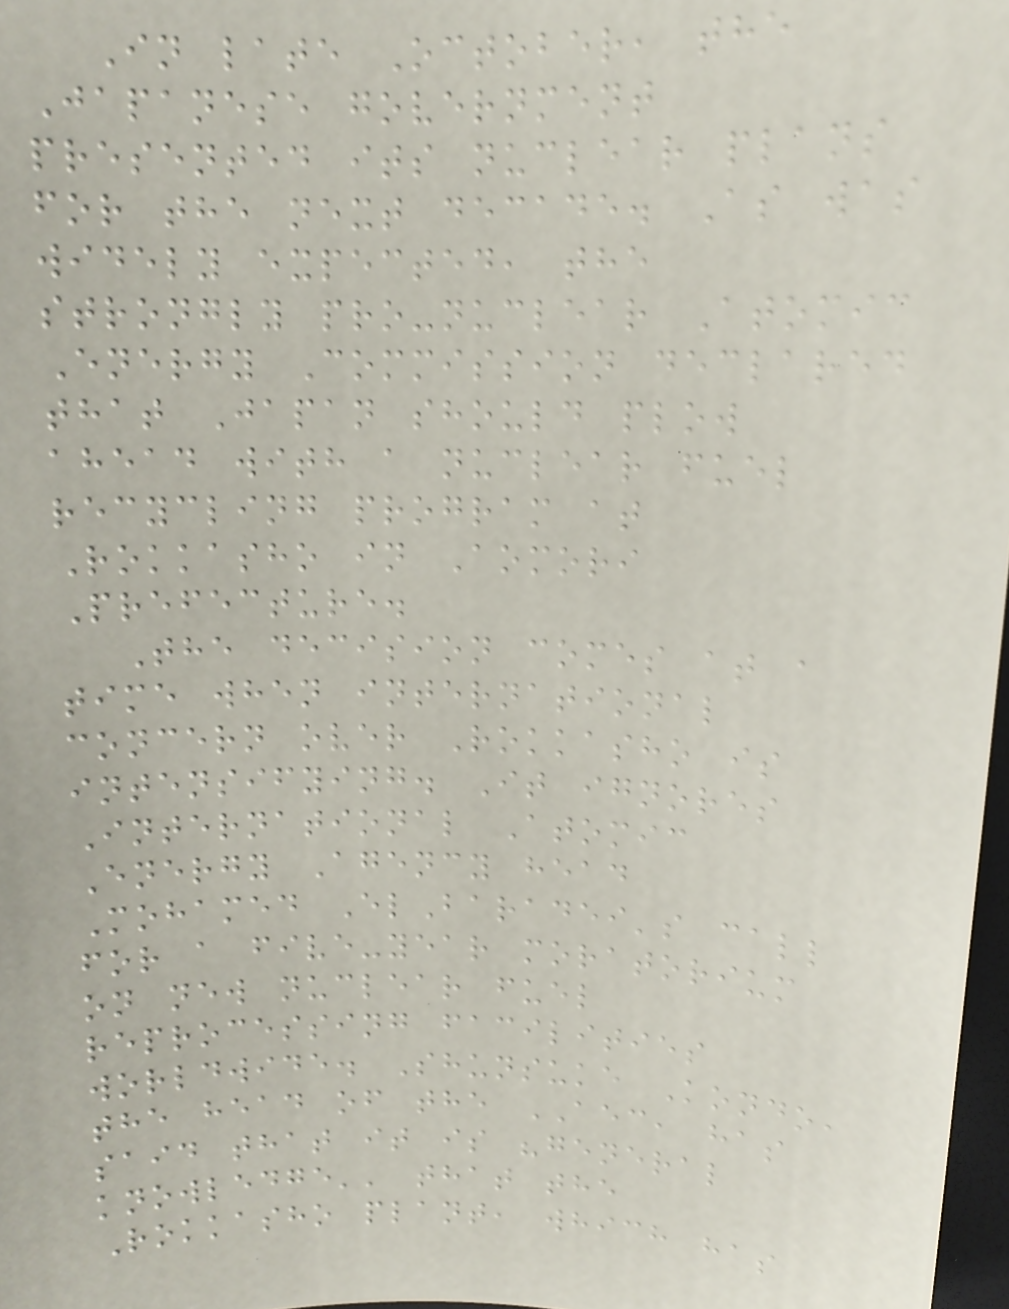In late October, the
Japanese government
presented its nuclear plans
for the next decade. As was
widely expected, the
strongly pro-nuclear Atomic
Energy Commission declared
that Japan should plow
ahead with a nuclear fuel
recycling program at
Rokkasho in Aomori
Prefecture.
The decision comes at a
time when international
concern over Rokkasho is
intensifying. It ignores
International Atomic
Energy Agency head
Mohamed ElBaradei's call
for a five-year moratorium
on new nuclear fuel
reprocessing facilities
worldwide. Shunsuke Kondo,
the head of the AEC, has
said that it is "general
knowledge'' that the
Rokkasho plant, which has
